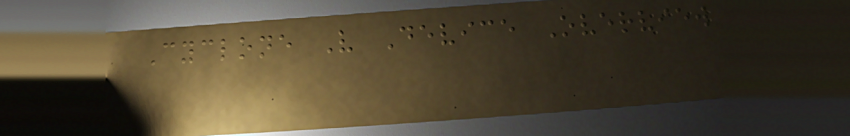Cyclone V Device Overview
